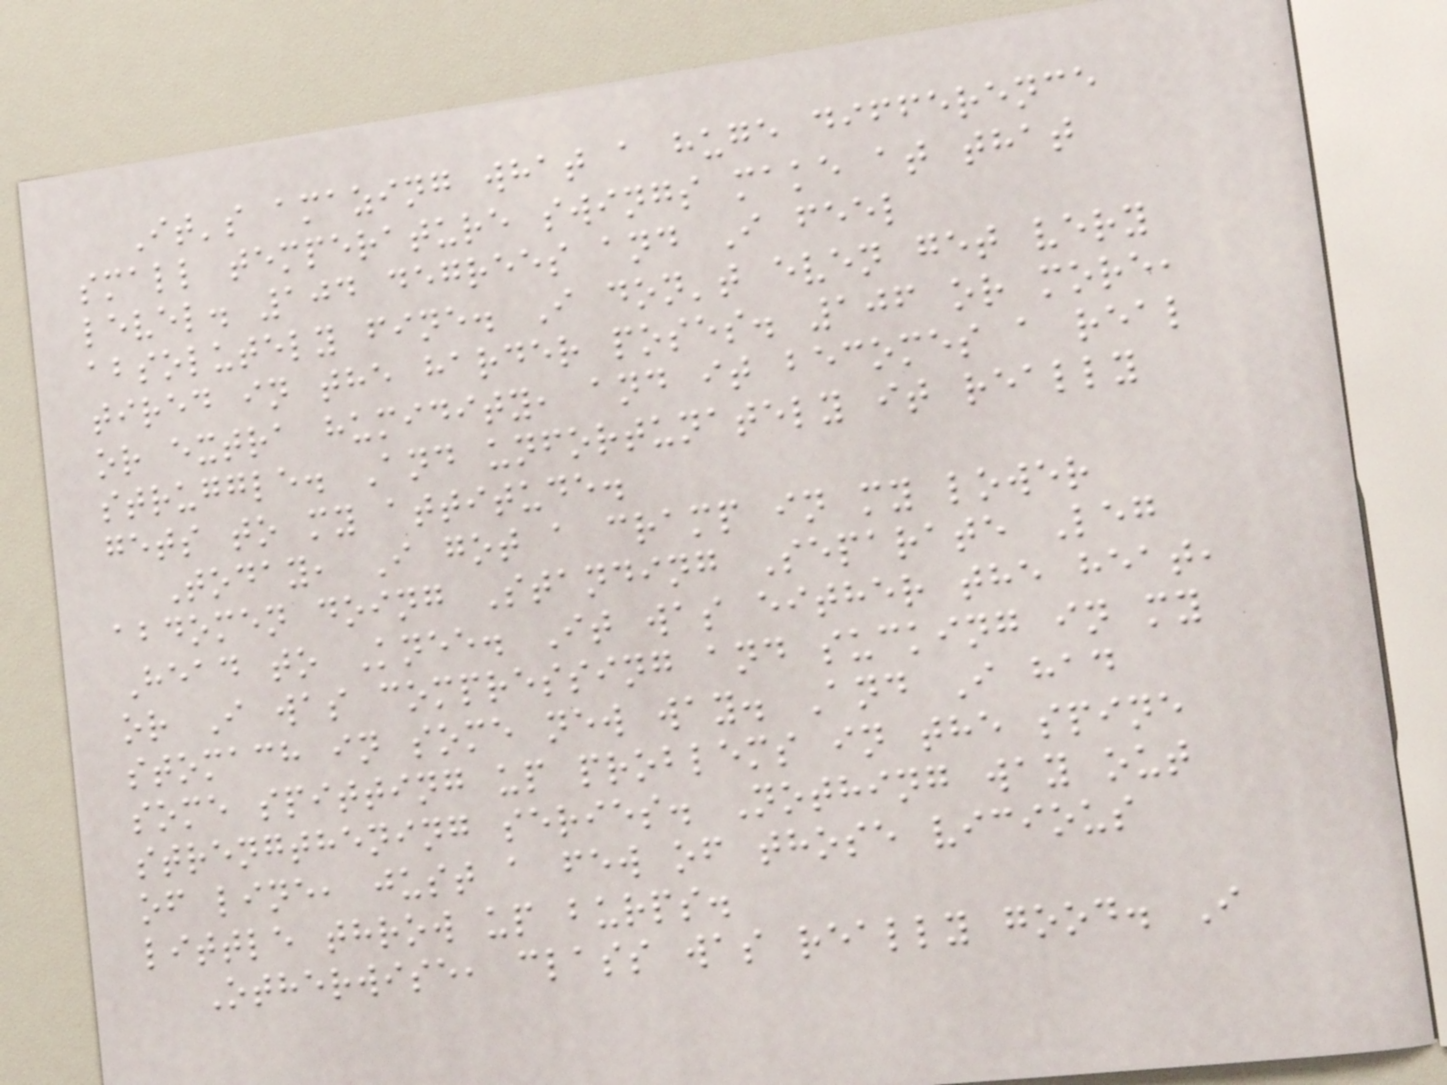It's amazing what a huge difference
small temperature swings make at that
level. 104 degrees and I feel
absolutely fine. I don't even get very
tired in the harder poses. 106 or more,
or extra humidity, and it becomes a real
struggle. And unfortunately it really
gets to my attitude.
Today, I got a cramp in my lower
abdomen doing Standing Separate Leg
Head to Knee. It was either the heat,
or I was compressing and sucking in my
stomach in some new way. And I had
some spitting up problems in the spine
strengthening series. Nothing way out
of line, just a few of those vicious
little throw up burps.
Otherwise, class was really good. I
